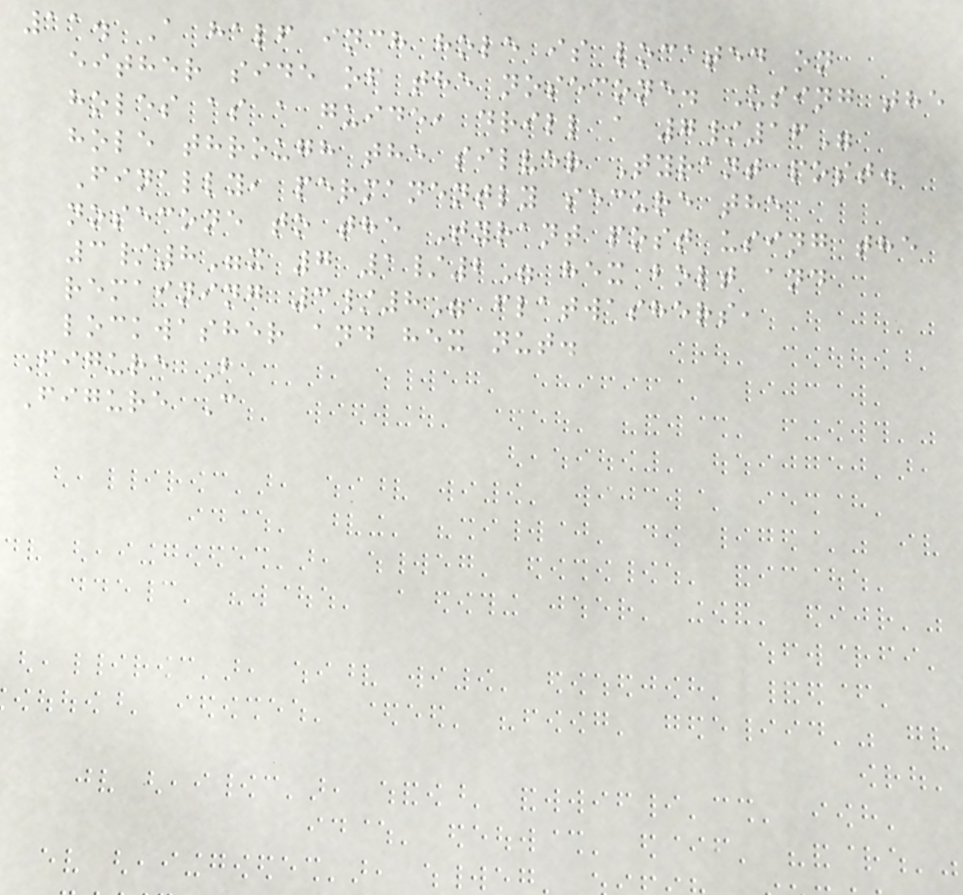11. A half inch hole is located on
either side of the nosecone. Using the
holes as a guide, drill a 7/16"
hole through the silver Tyrant post.
Finally, permanently secure the
nosecone to the Tyrant post using the
3/8"x 7 1/2" hex bolt and
remaining 3/8" flatwashers,
lockwasher and hex nut.
Figure B
Figure C
